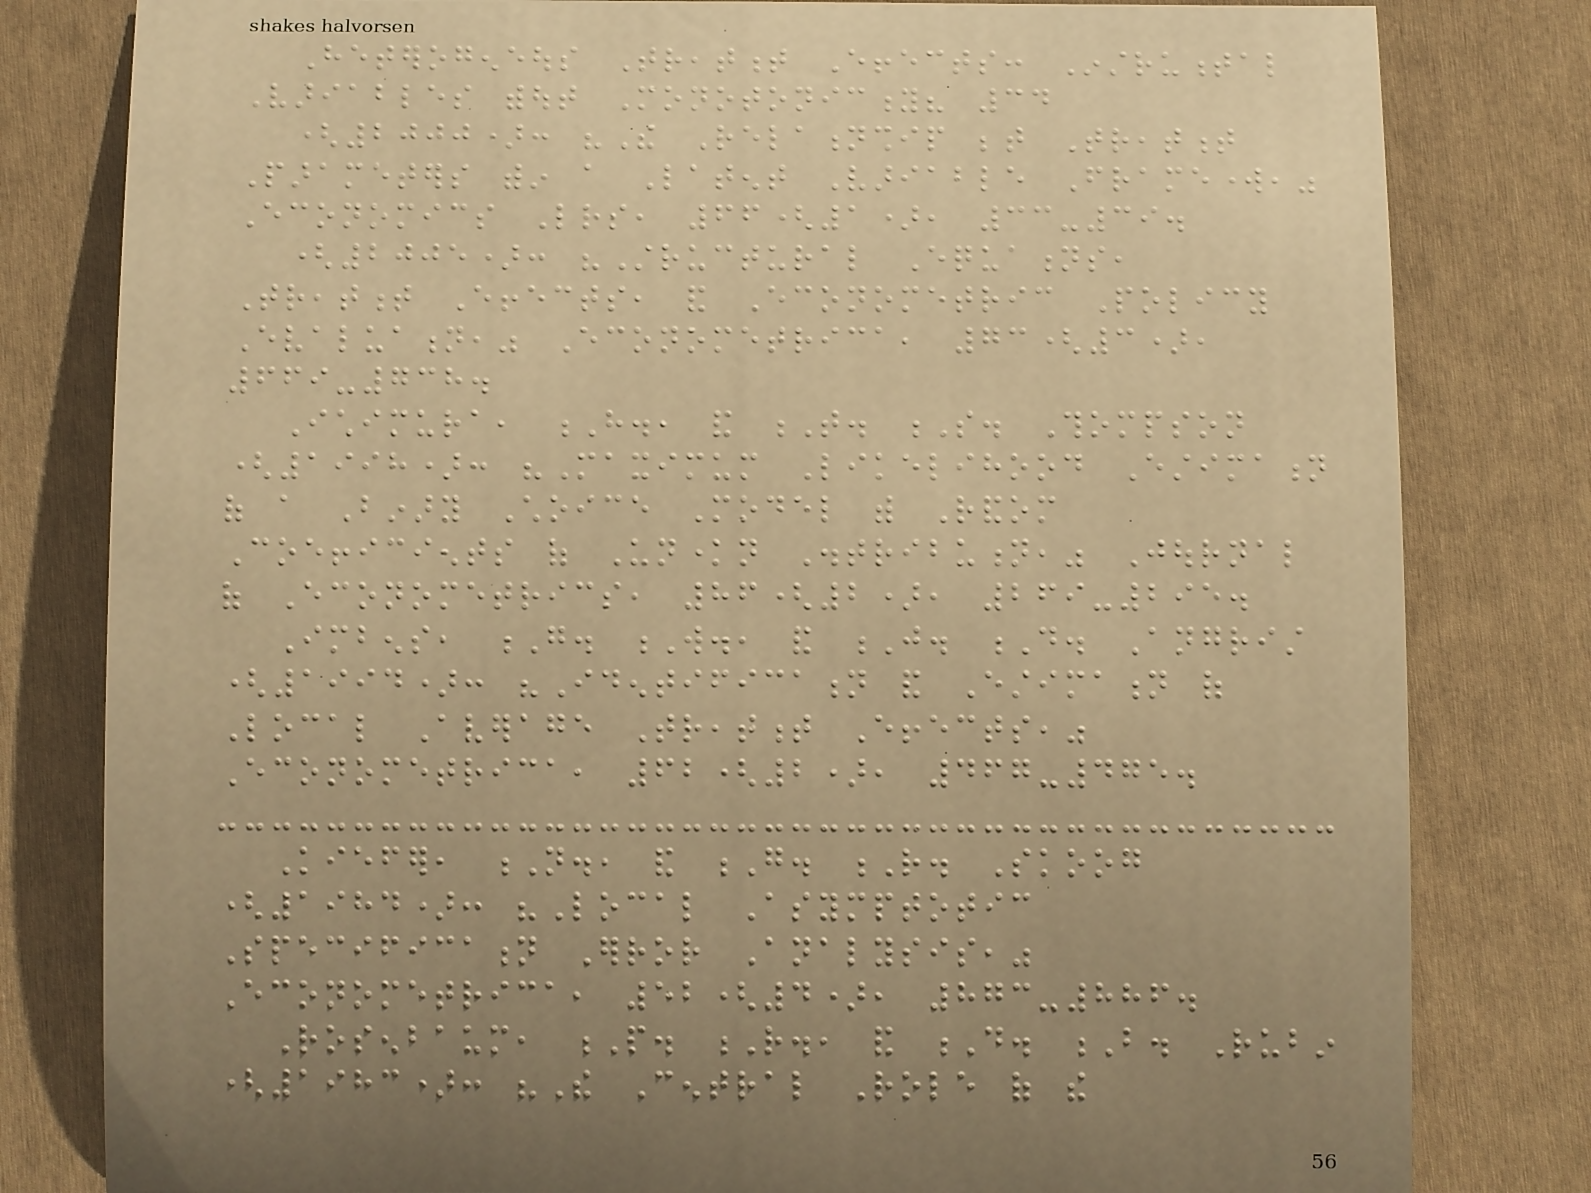Heterogeneous Treatment Effects: Instrumental
Variables without Monotonicity? 34
(2000): "The Relationship between Treatment
Parameters within a Latent Variable Framework,"
Economics Letters, 66(1), 33-39.
(2005): "Structural Equations,
Treatment Effects, and Econometric Policy
Evaluation," Econometrica, 73(3),
669-738.
Ichimura, H., and T. S. Thompson
(1998): "Maximum Likelihood Estimation
of a Binary Choice Model with Random
Coefficients of Unknown Distribution," Journal
of Econometrics, 86(2), 269-295.
Imbens, G. W., and J. D. Angrist
(1994): "Identification and Estimation of
Local Average Treatment Effects,"
Econometrica, 62(2), 467-475.
Kiefer, N., and G. R. Skoog
(1984): "Local Asymptotic
Specification Error Analysis,"
Econometrica, 52(4), 873-886.
Rosenbaum, P. R., and D. B. Rubin
(1983): "The Central Role of the
